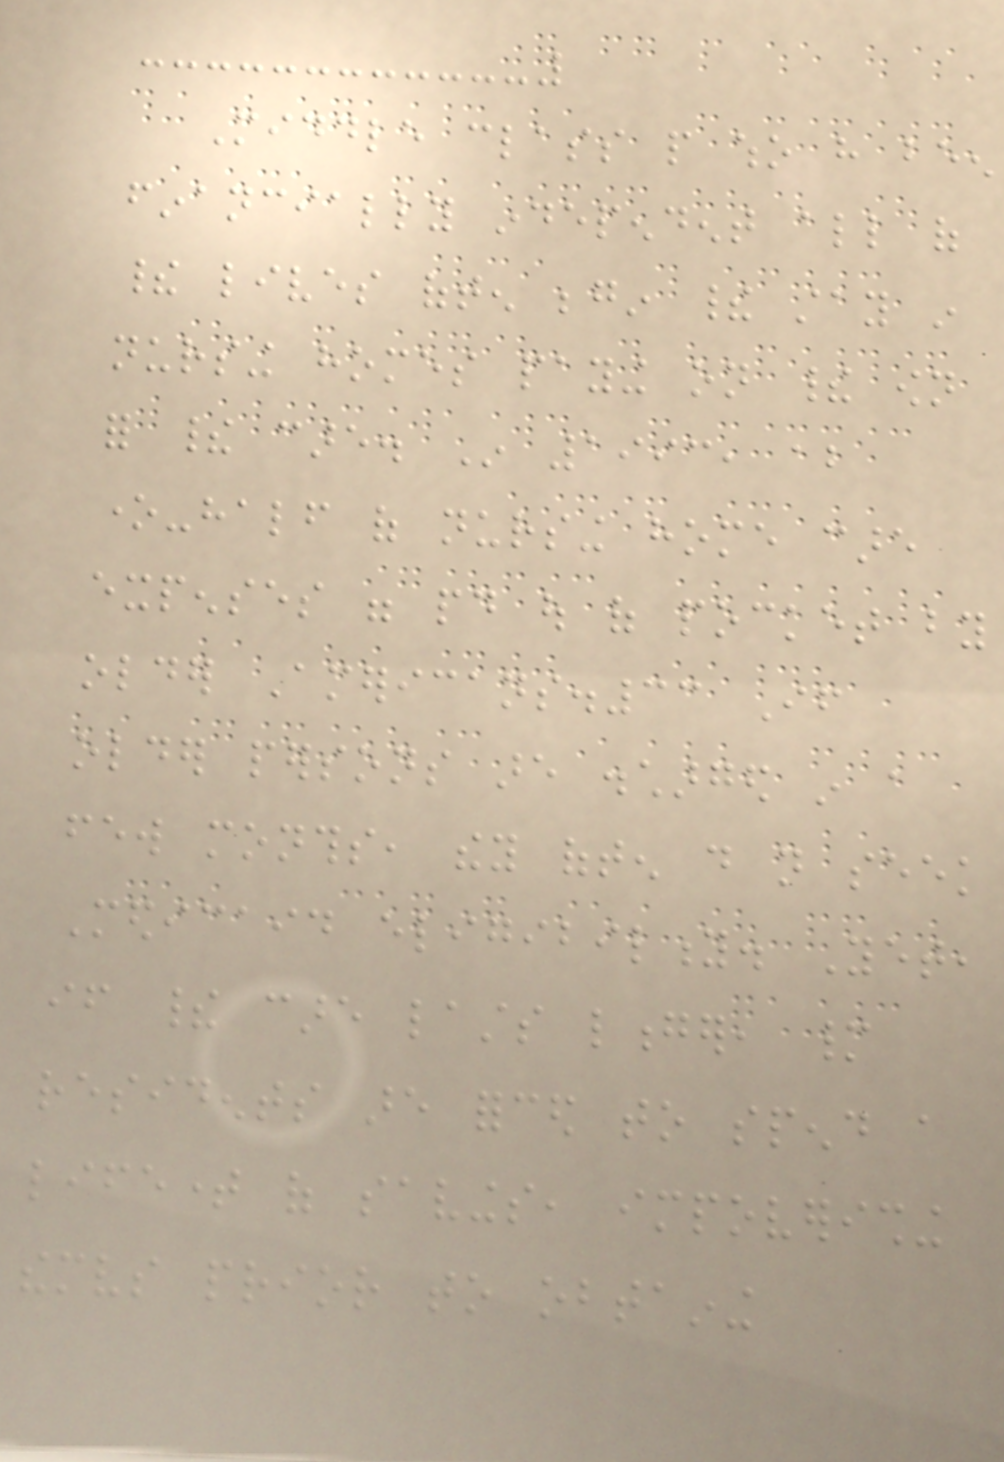Middle class people who have been
financially independent all of
their lives often begin their stay in
nursing homes paying on their own
for their care. In 1993, about
one-half of nursing home care
expenses were paid out of pocket by
older Americans.33 If
older persons are discharged in a
few months, they often do not seek
Medicaid eligibility. Yet,
if their care lasts longer, many
residents are forced to spend a
lifetime of savings, impoverishing
themselves prior to obtaining
